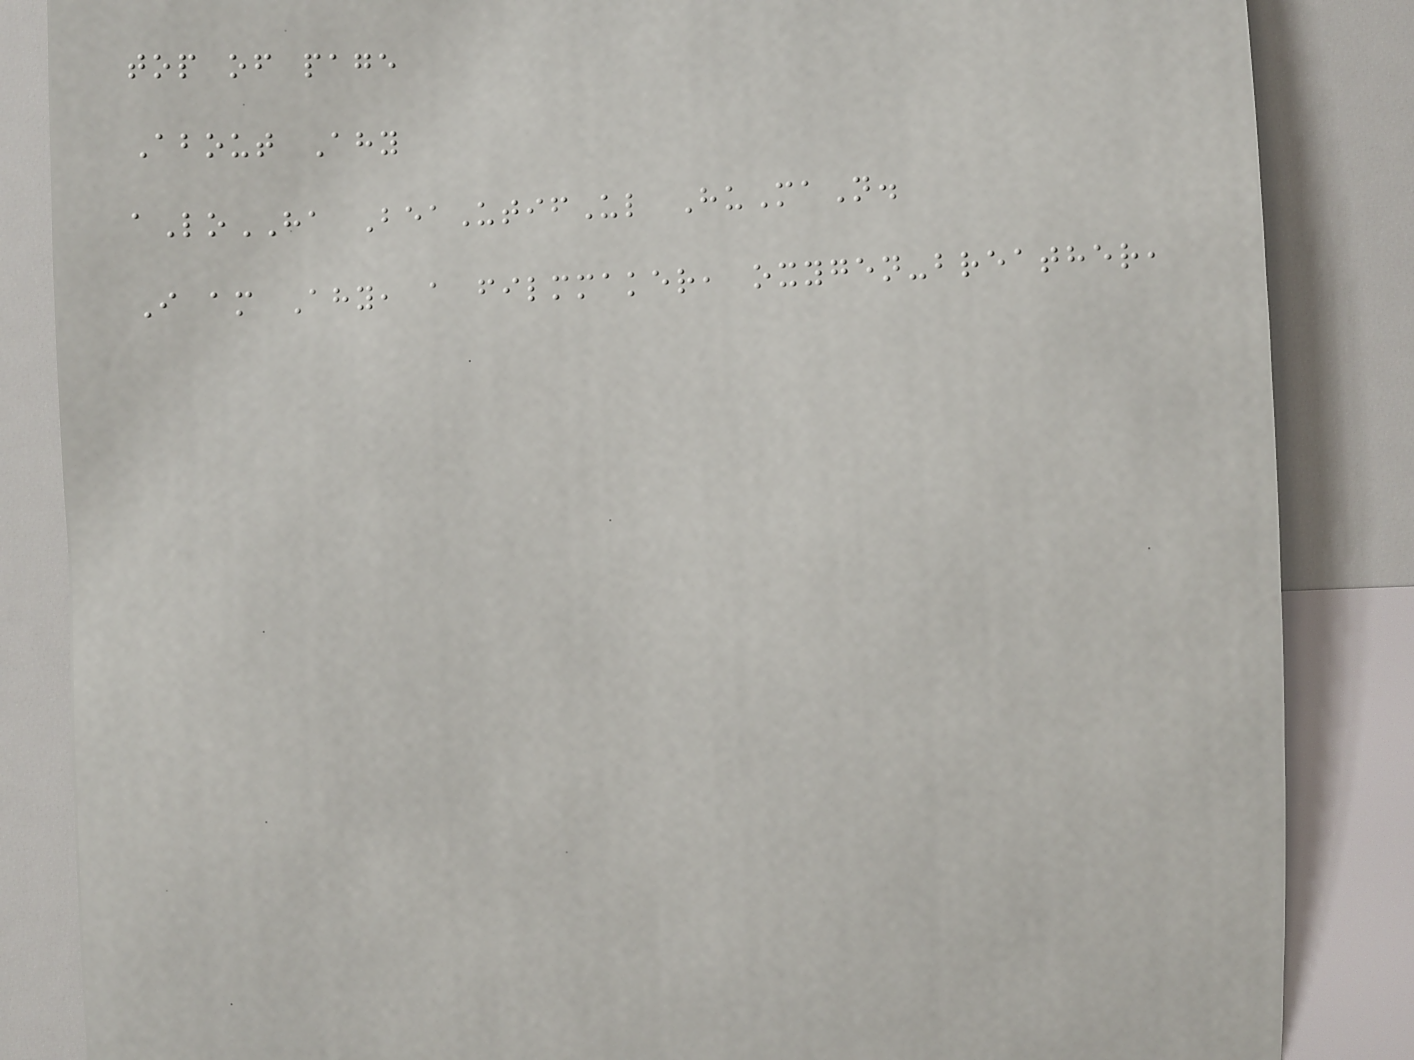top of page
About Ahy
aLoHA BeaUtifUl HuMaN.
I am Ahy, a filmmaker, oxygen-breather,
